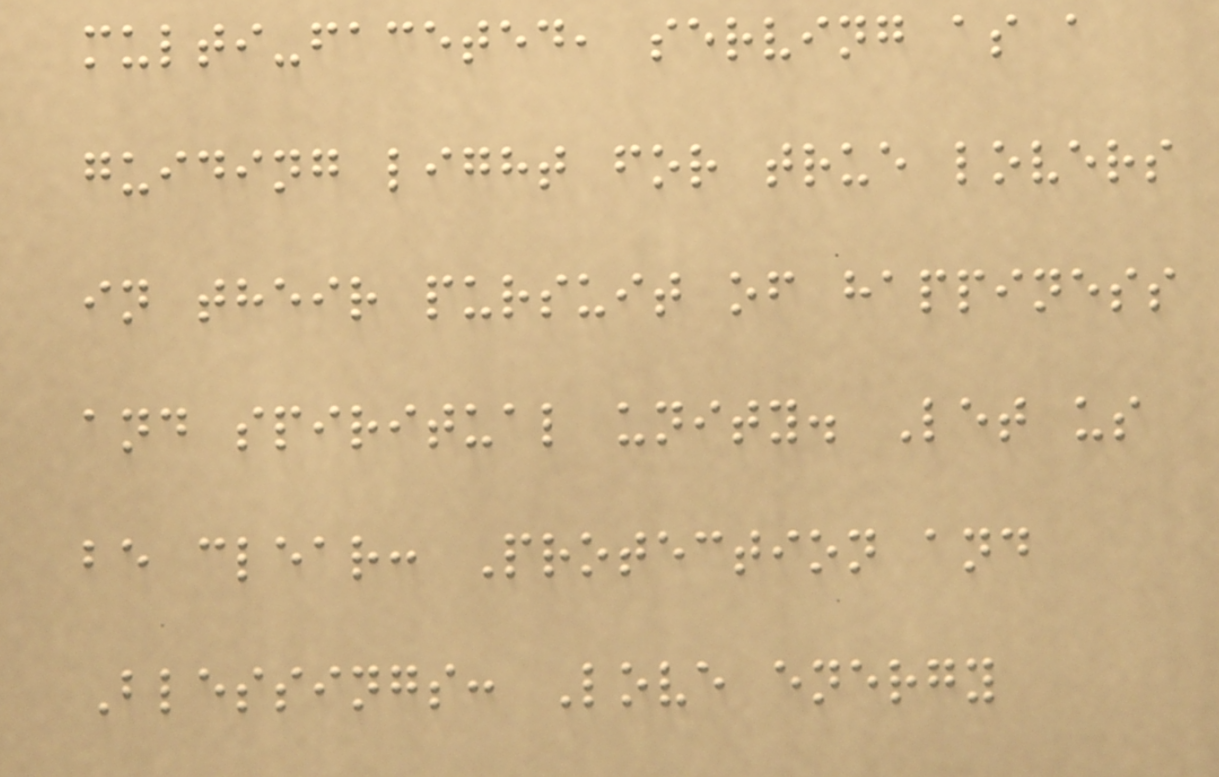multi-faceted, serving as a
guiding light for true lovers
in their pursuit of happiness
and spiritual unity. Let us
be clear: Protection and
Blessings: Love energy
